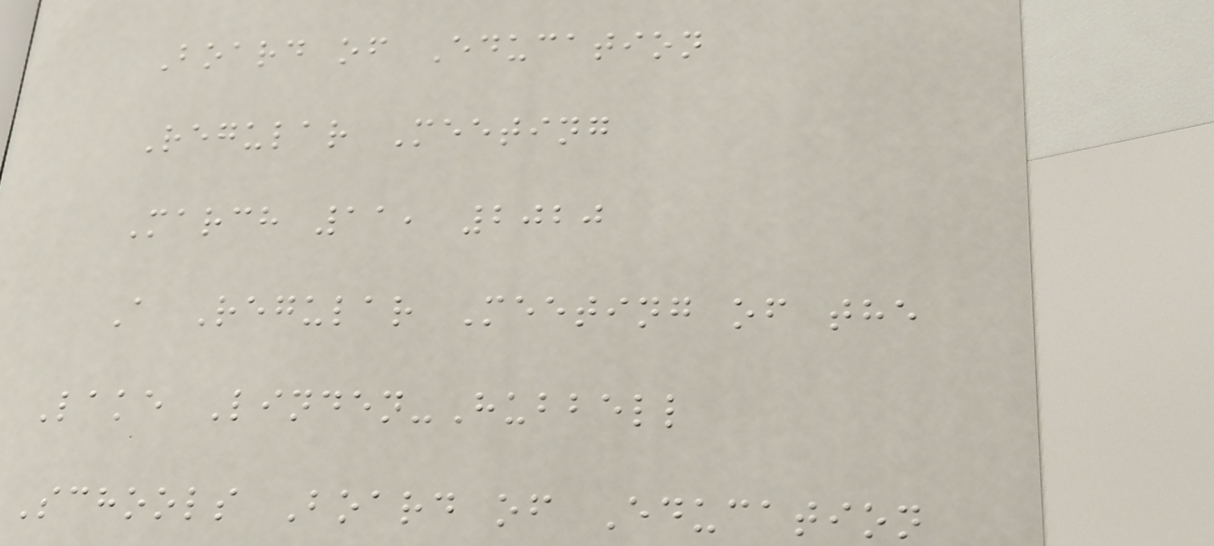Board of Education
Regular Meeting
March 11, 2020
A Regular Meeting of the
Lake Linden-Hubbell
Schools Board of Education
